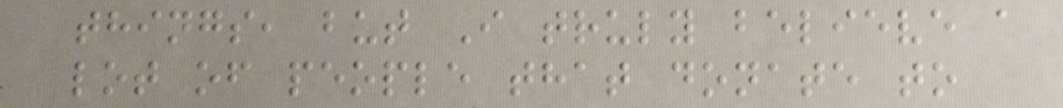things, but I truly believe a
lot of people that donate to
